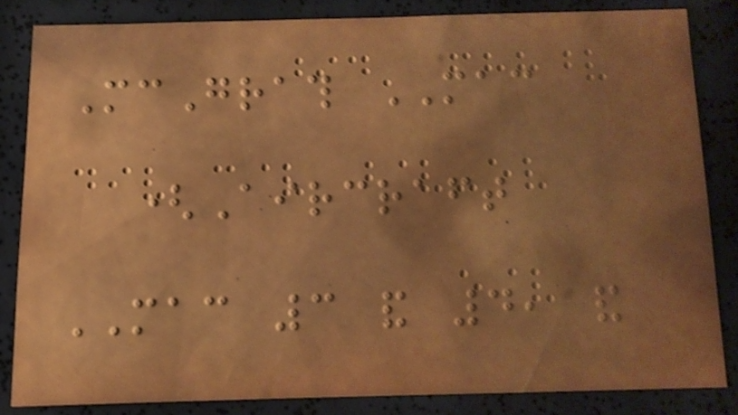McGrath MAC
(Aircraft
MAC 3 and 4, and
